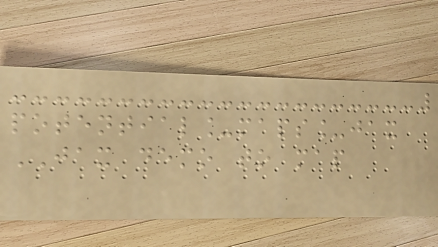potential_maps_jax
JAX demo to map
